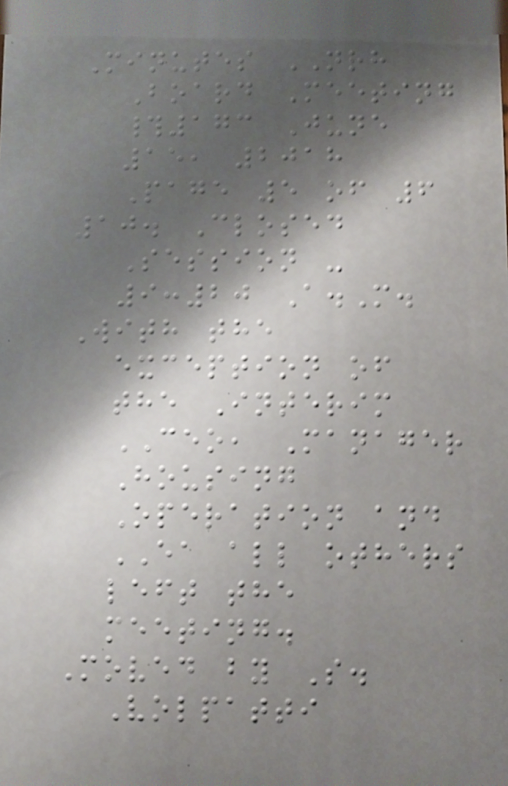Minutes NRH
Board Meeting
#173 June
15, 2018
Page 5 of 6
10. Closed
Session -
9:20 A.M.
With the
exception of
the Interim
CEO, Manager
Housing
Operation and
EA all others
left the
meeting.
Moved by S.
Volpatti
